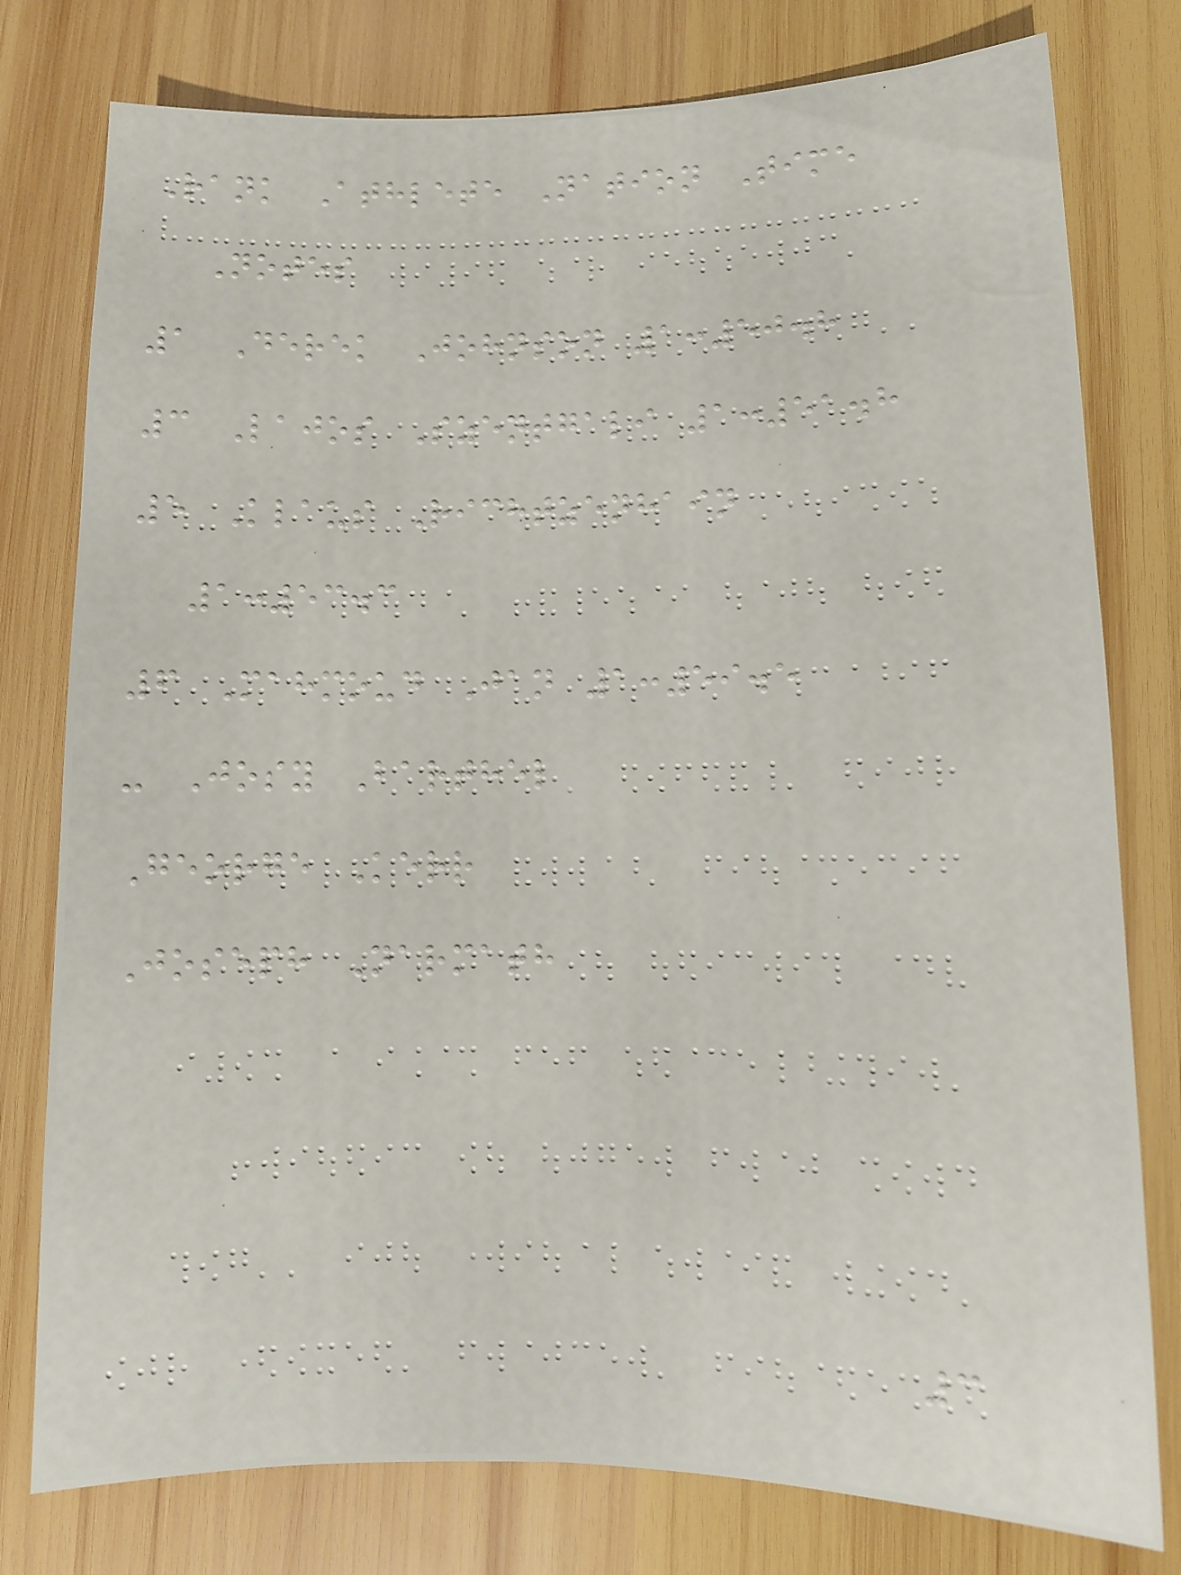Rank Athlete Nation Time
Notes
1 Derek Johnson 1:50.8
3 Lajos Szentgali 1:51.8
5 Klaus Richtzenhain
1:53.3
6 Mahmoud Jan 1:59.5
- Josy Barthel
George Kerr
Joseph Narmath
3
